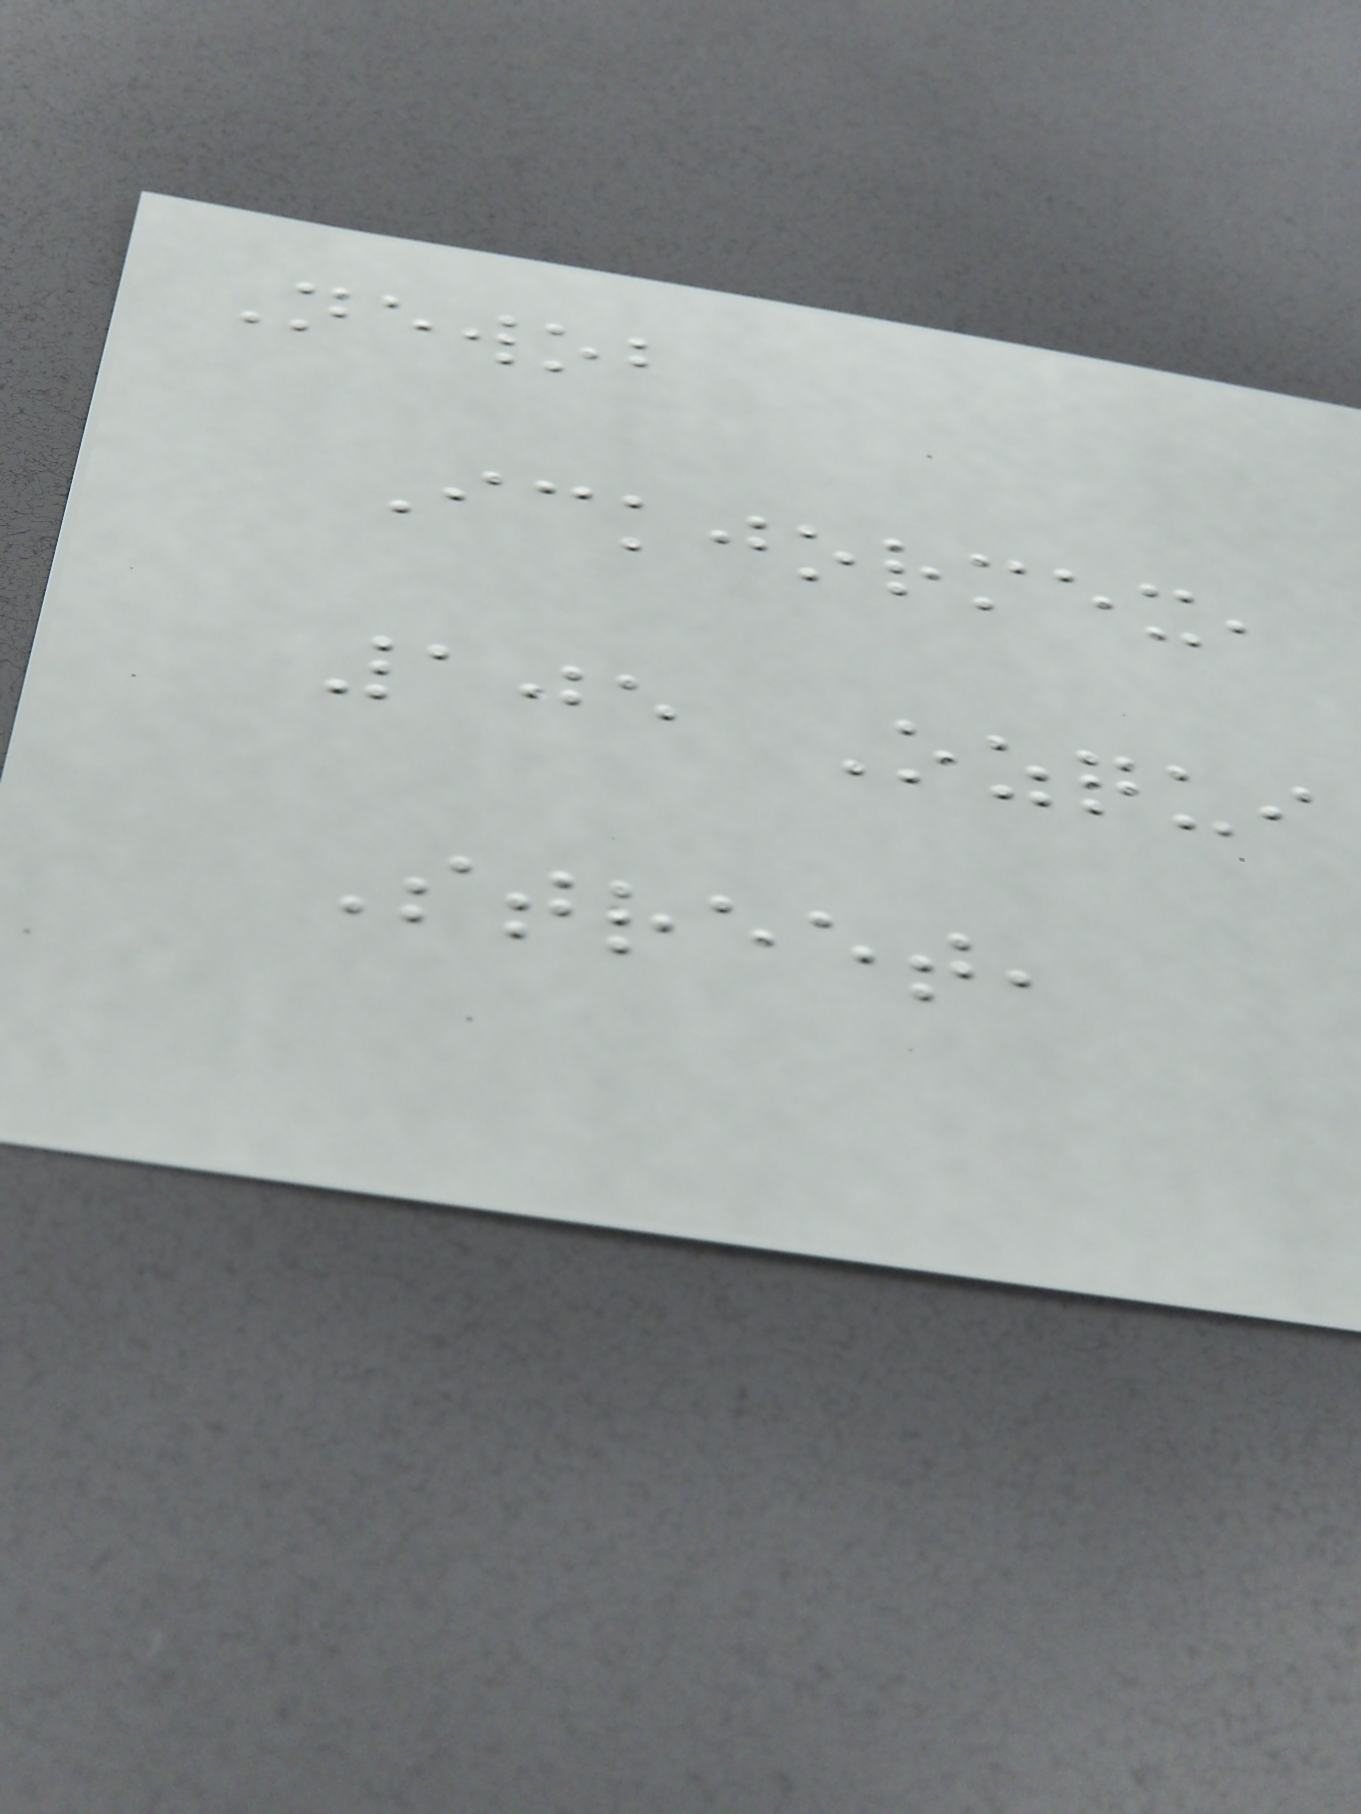Newob
Ickjormex,
105 Ozqui
Street,
